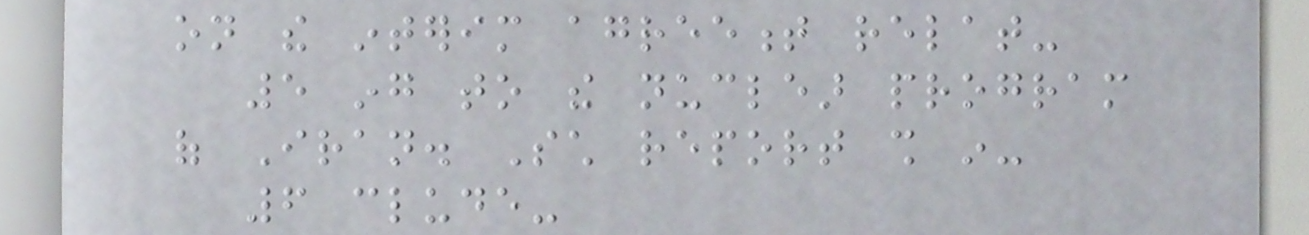on the interim agreement relat-
5 ing to the nuclear program
of Iran. Such report shall in-
6 clude-
